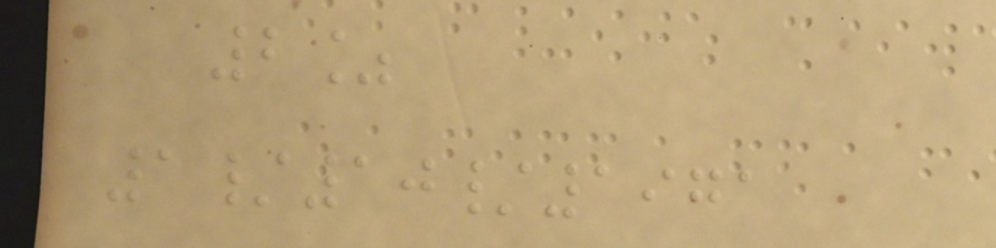2%
1/10/1971
